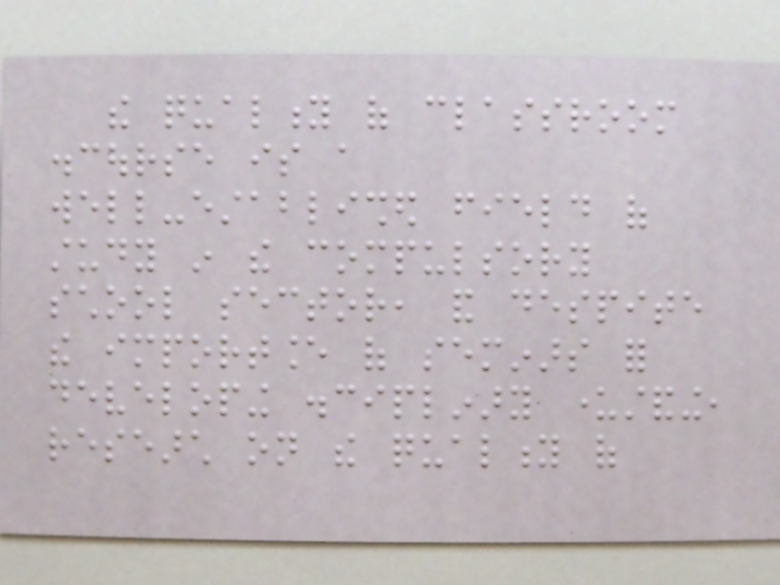the quality of classroom
discourse is a
well-established field of
study in the compulsory
school sector, and despite
the importance of seminars for
developing disciplinary understanding,
research on the quality of
